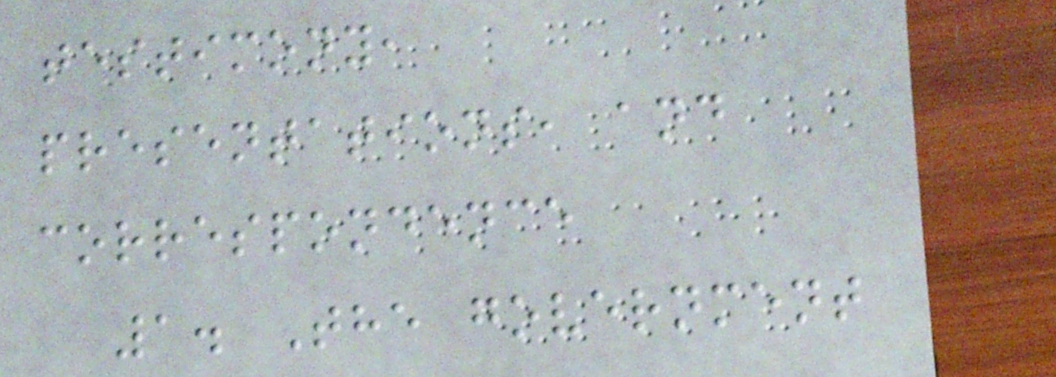testimony,
presentations, and
correspondence
1. The government
